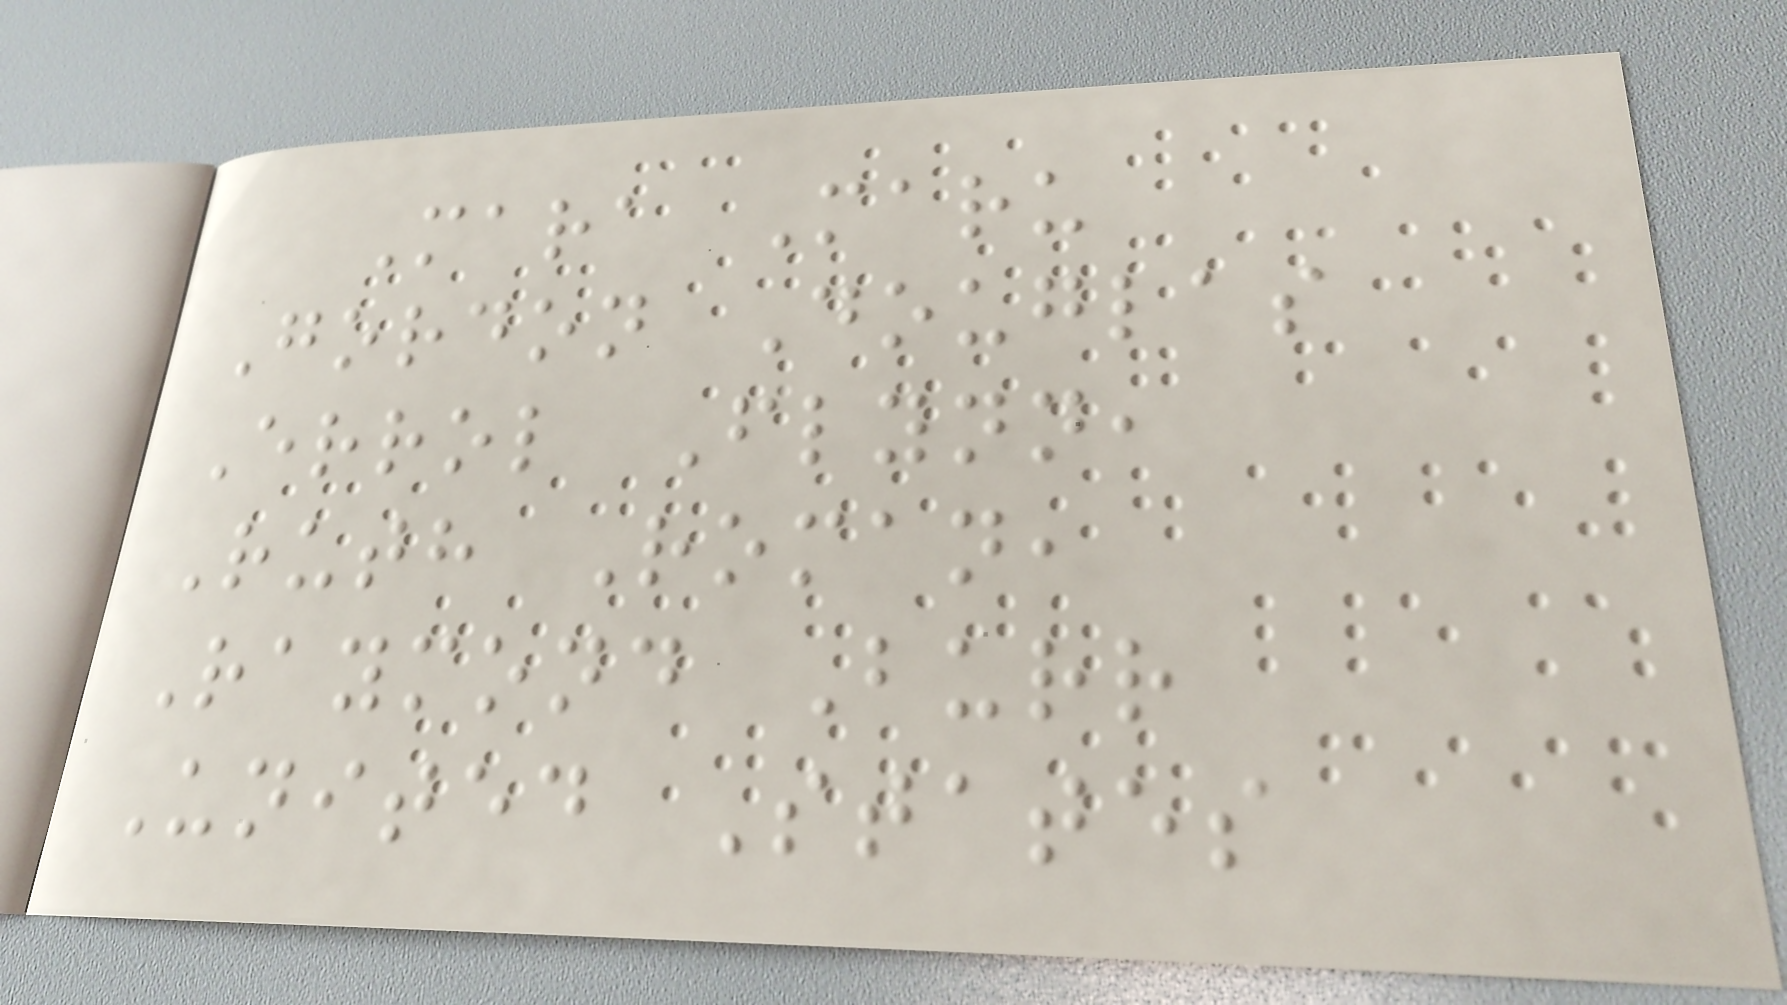Mara Maru
Gordon Douglas
Errol Flynn,
Ruth Roman,
Raymond Burr
United States
